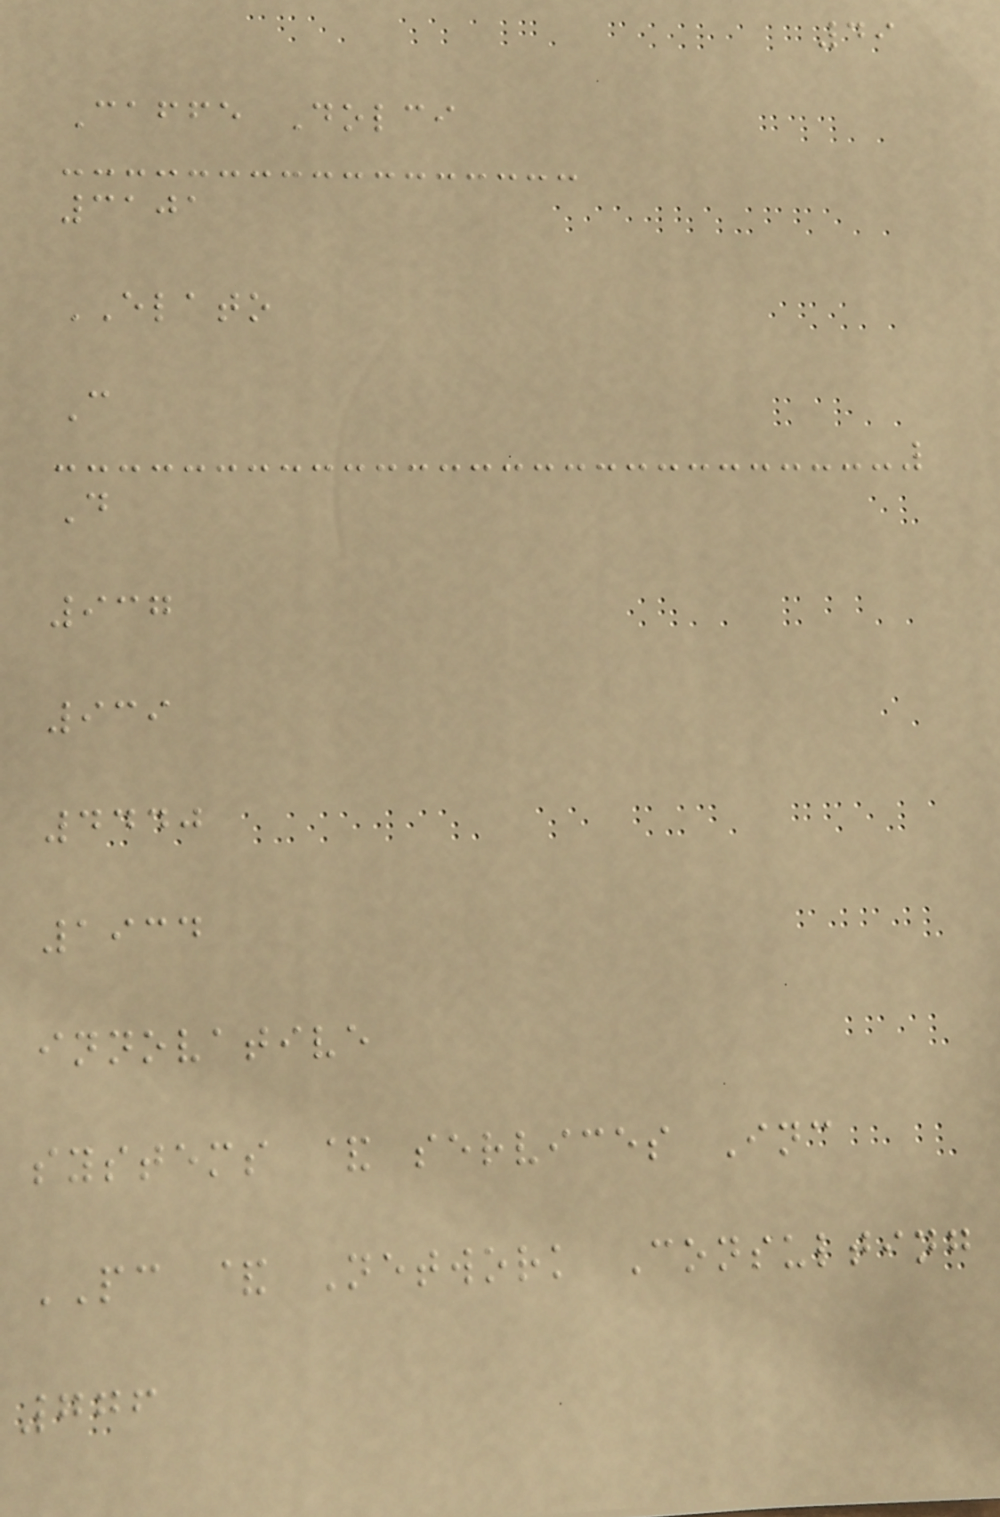49
Caffe Dolci
3101
ELATO
C
D
937
939
4440
1934
innovative
systems & services Inc
PC & Network Consulting
776
